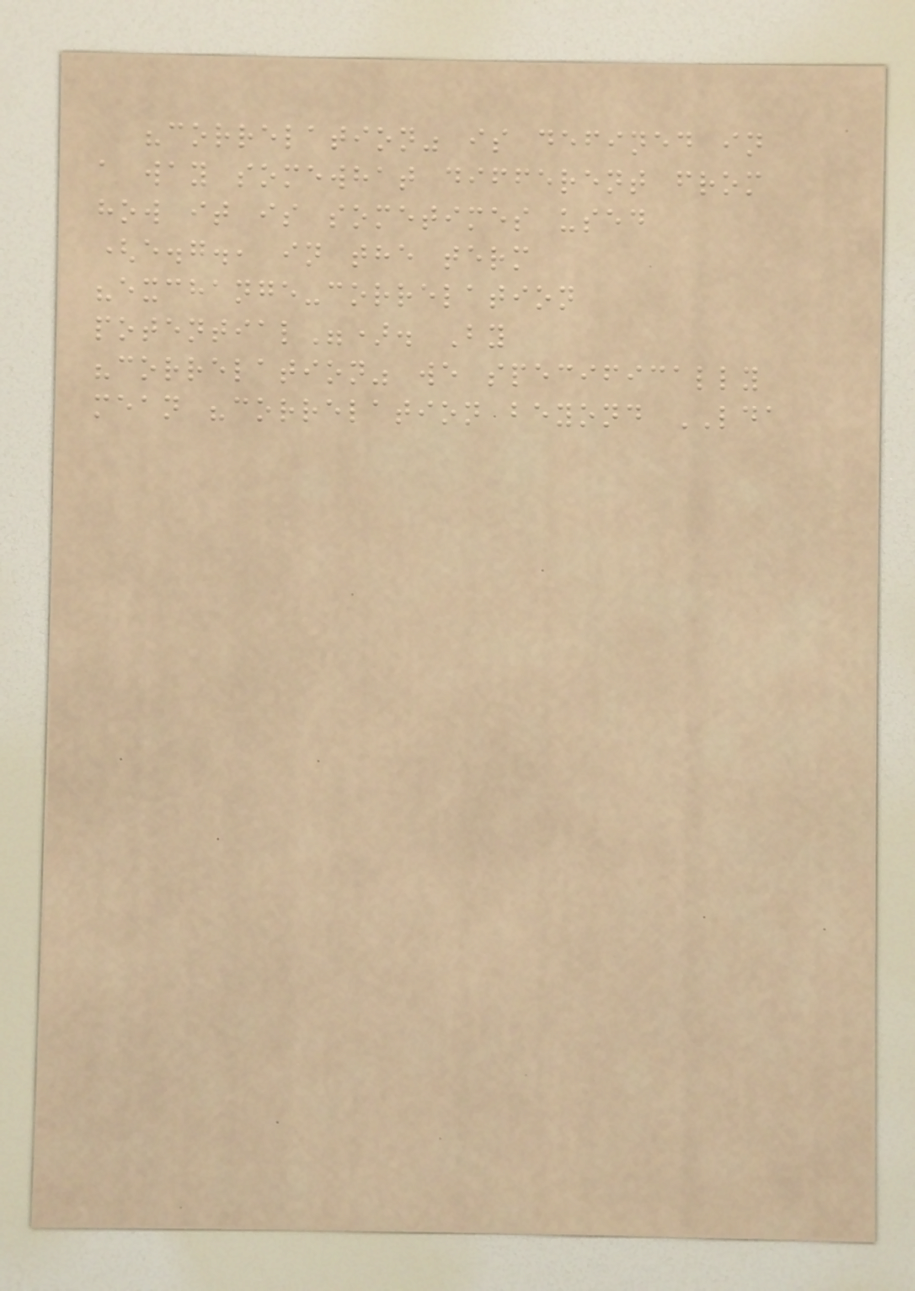"correlation" is defined in
a way somewhat different from
how it is sometimes used
(e.g., in the term
"exchange-correlation
potential"). By
"correlation" we specifically
mean "correlation beyond LDA
